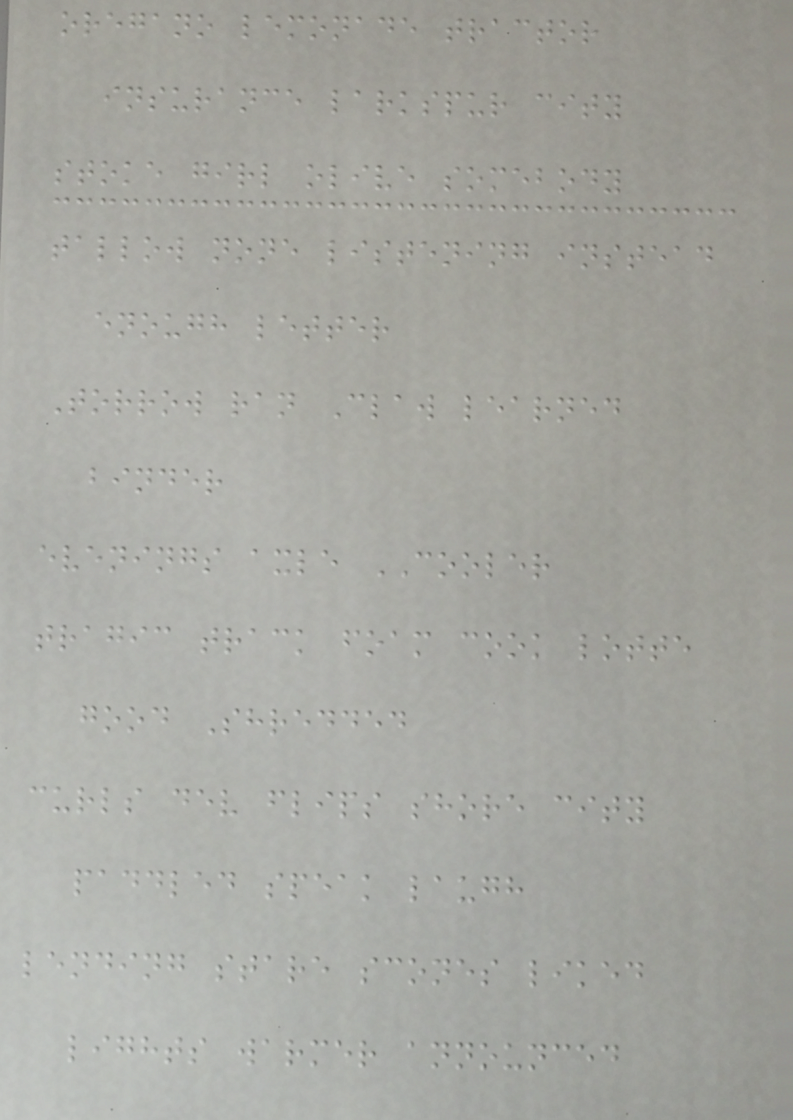oregano lemonade tractor
insurance larkspur city
stoke girl olive somebody
tallow none listening instead
enough letter
Torrow ran Claw learned
binder
evenings axle COOLER
tragic track foam cook lotte
good Shredded
curls dev flips shore city
paddled speak laugh
lending stare scones liked
lights warmer announced
